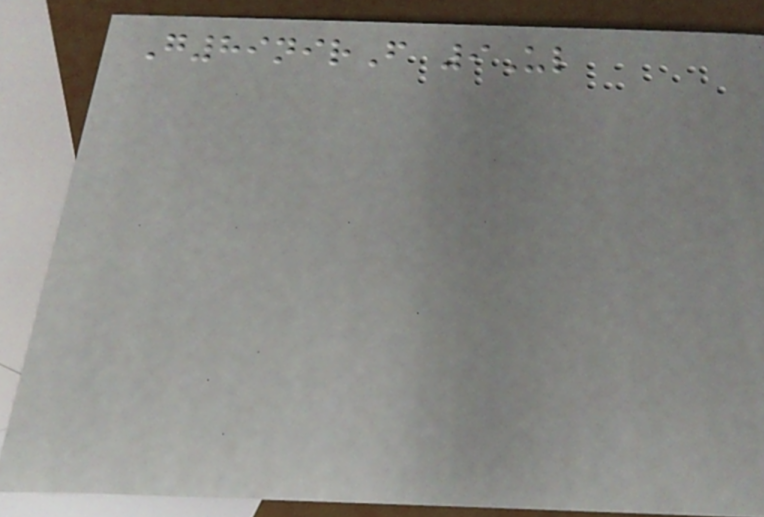G89nirF 9Ul
